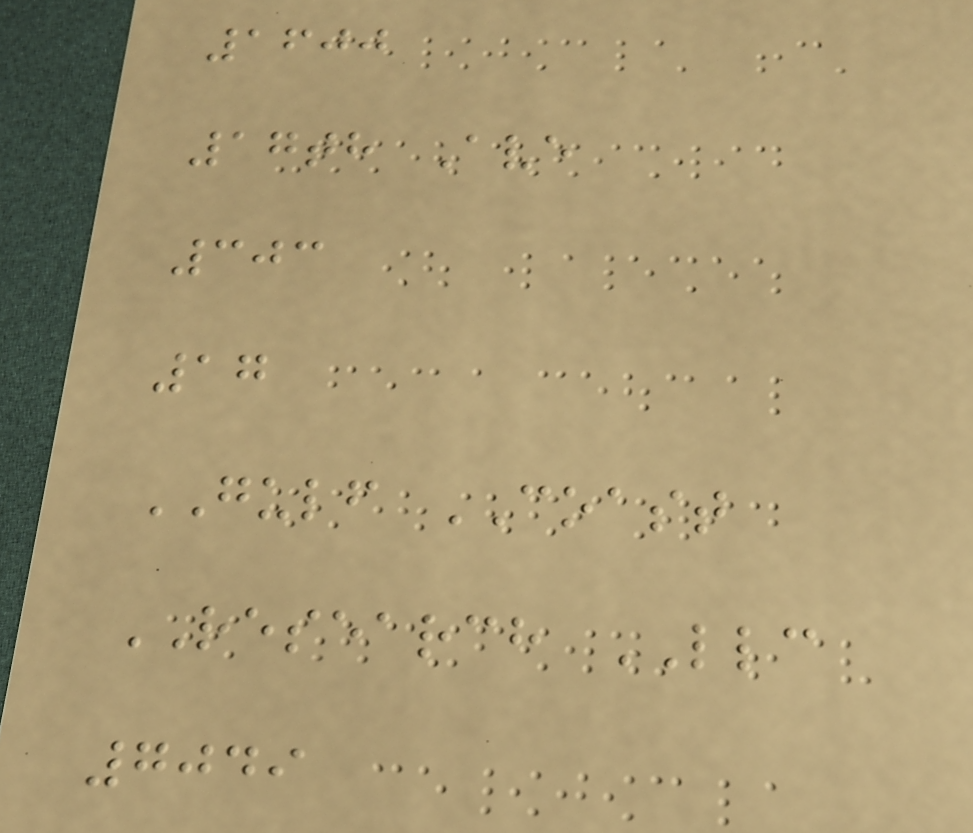1600
17th Ave
303
17
GULF COAST
RESEARCH LLC
7049
